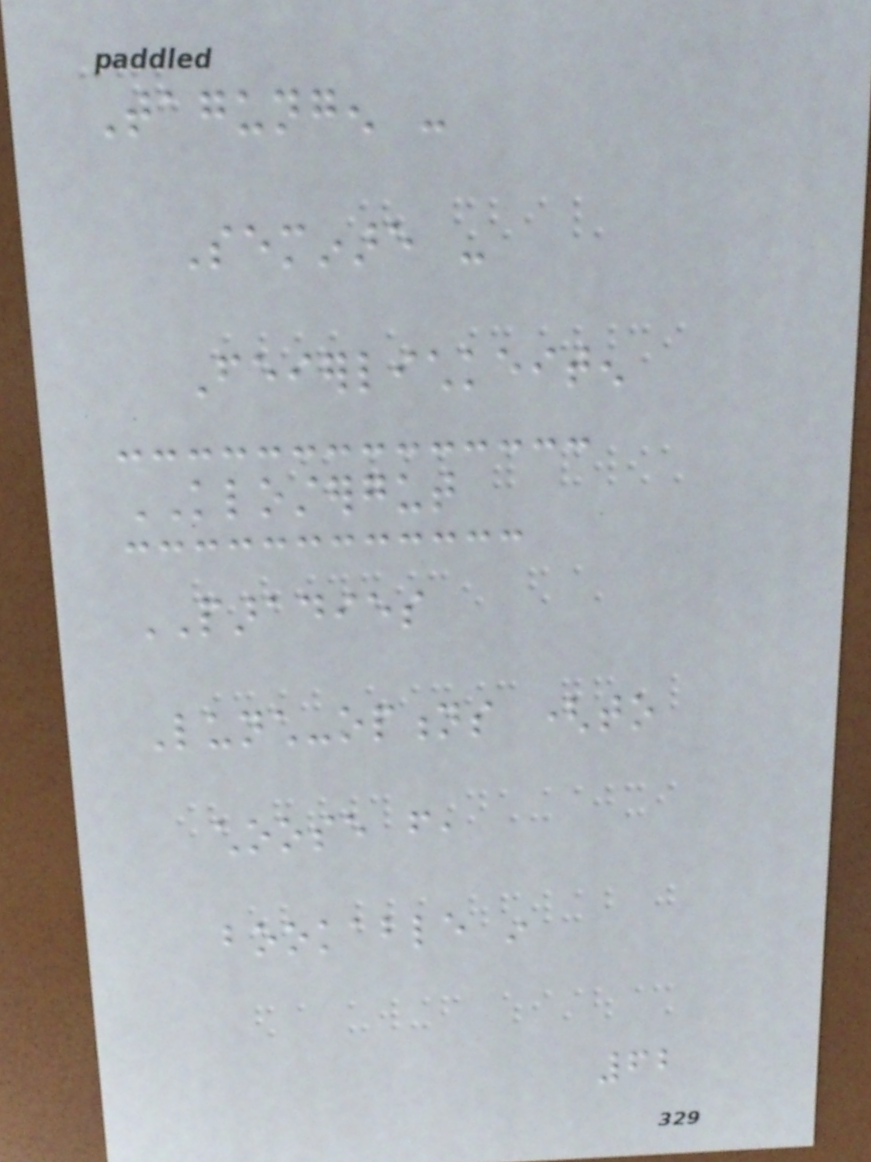Tagungen -
Seminare -
Feierlichkeiten
KLOSTERGUT
PARADIES
Lunch-options (to
choose from,
bookable in
62
